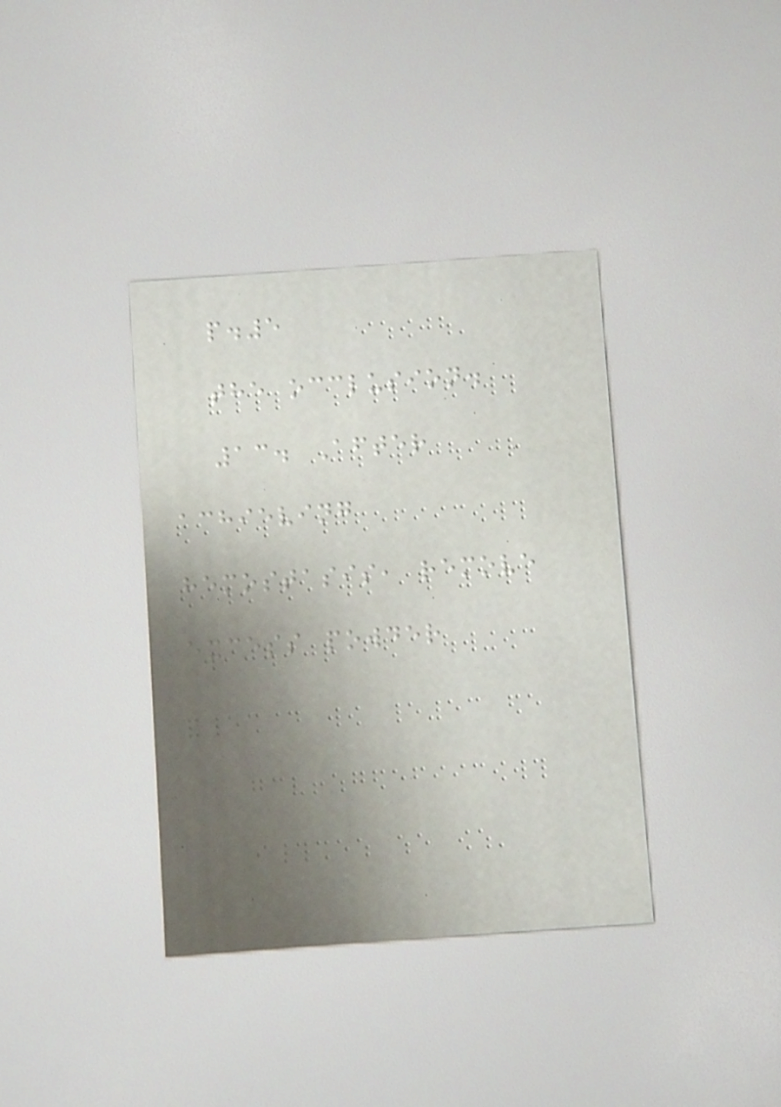p.5
the occlusion.
13. After
achieving
hemostasis, remove
excess powder
